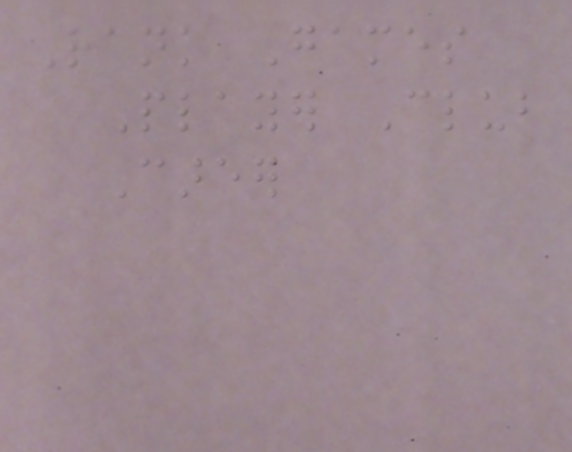Rank Games
Player Club
Career
